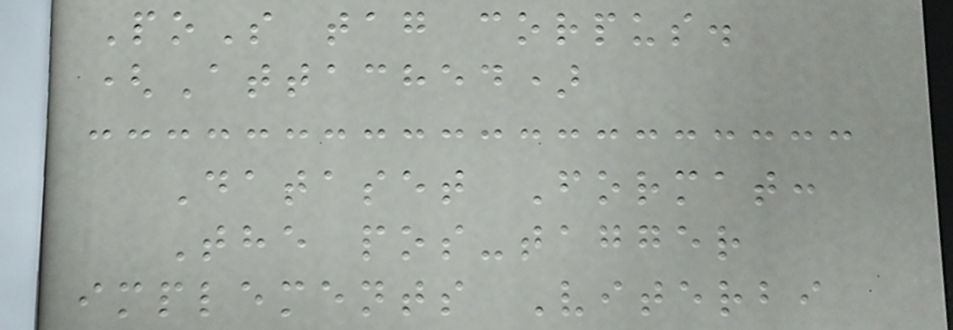PoS tag corpus.
(Attached)
Dataset Format:
The pos-tagger
implements Viterbi
